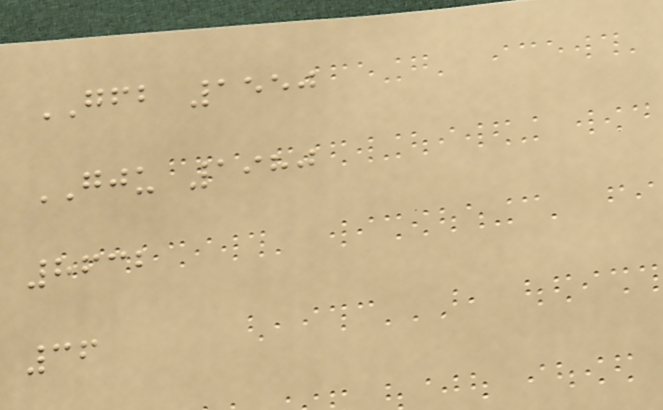GFB 1550
GJU 1980
8632
36
